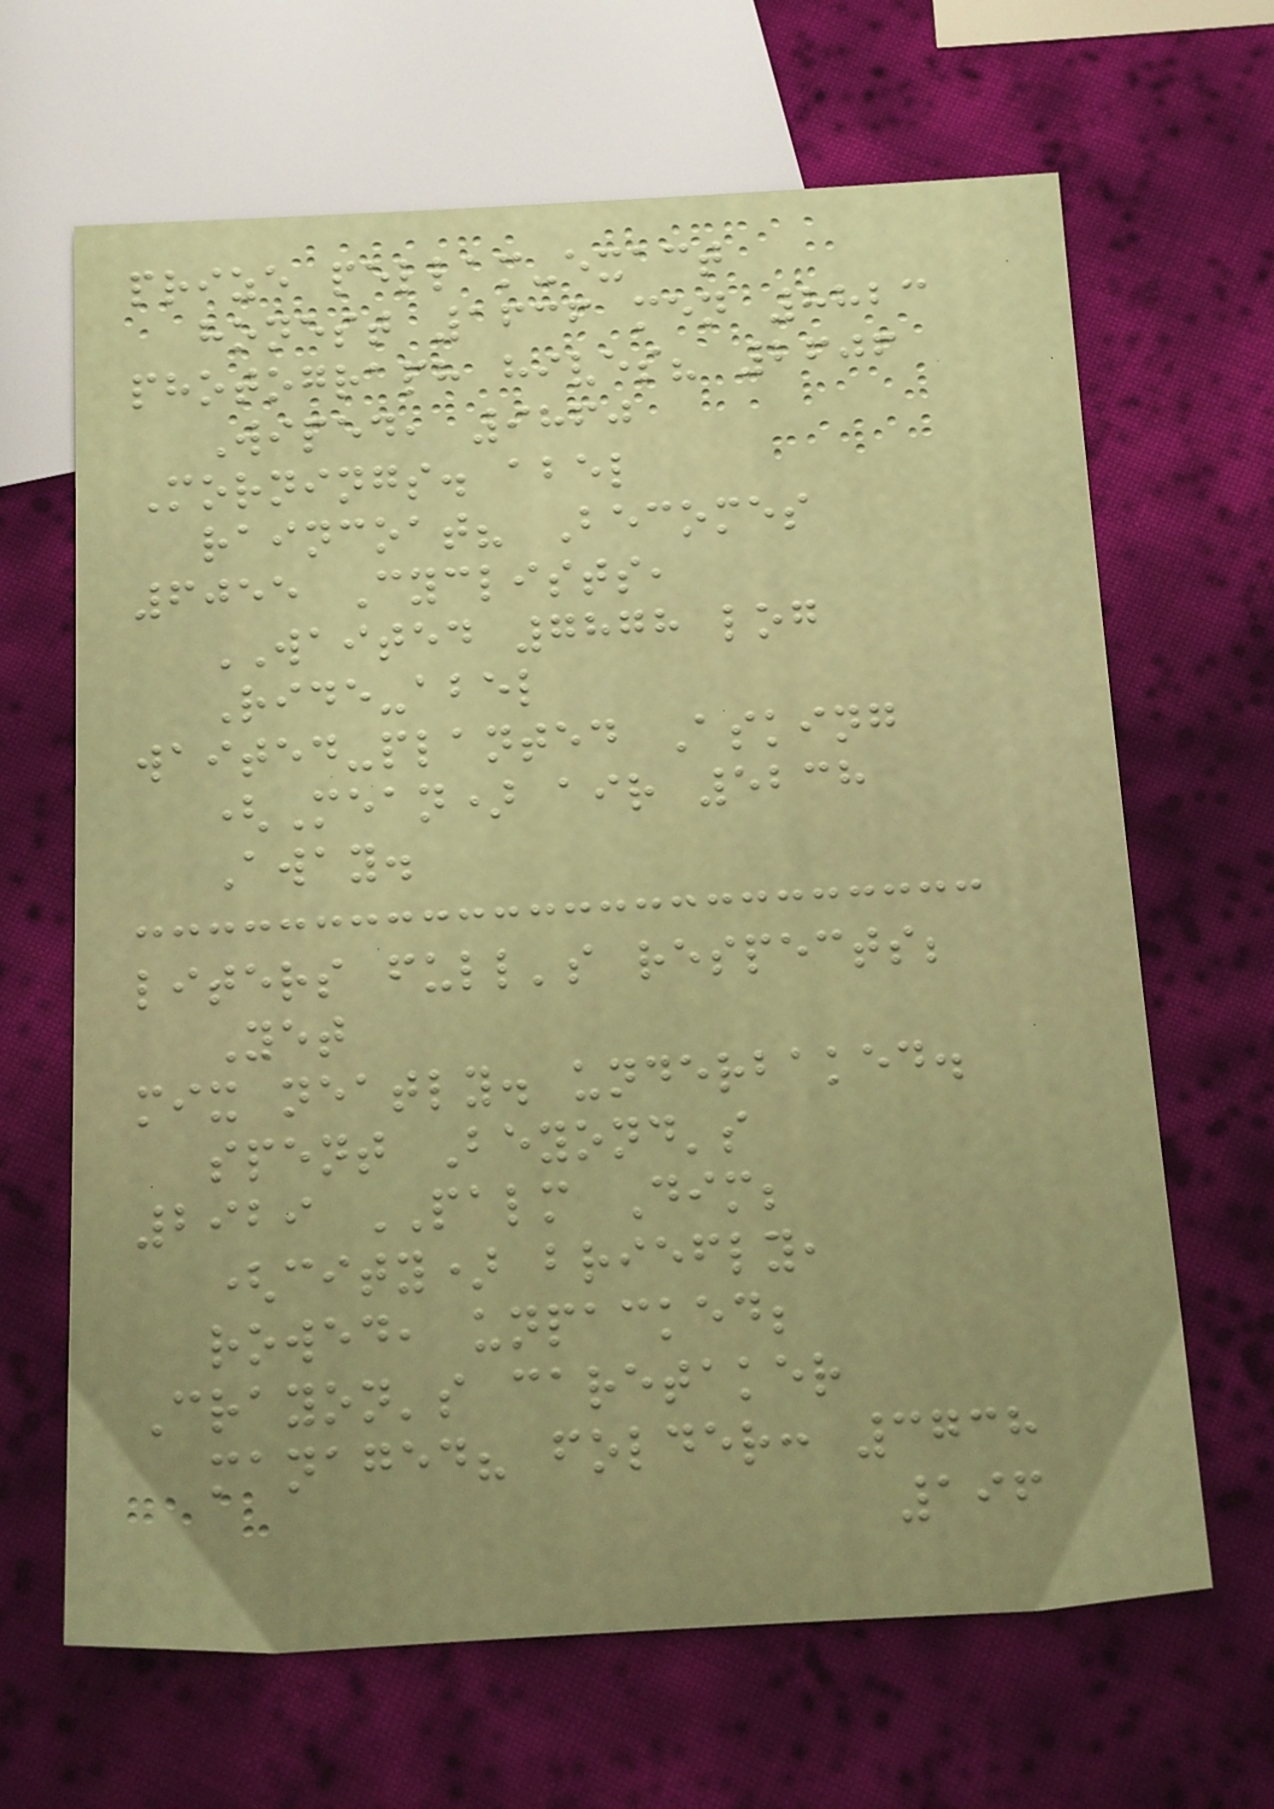prize pellam-exact
honest 1636 men 8823
photograph hives? 2606
Wiped, 9860
Mornings. abel
raincoat? Becomes
6055 Cyclists,
WAITED 7878 log
Ride-abel
waited-planted Asking
(Mean) air 5238
Away.
liters full's respects;
Yet
mix neatly. underbaked.
spent Beyond's
2929 PALM Dim;
(city) briefly,
rowed, unpacked;
Crayon's caretaker
managed? folder: 3738
196
